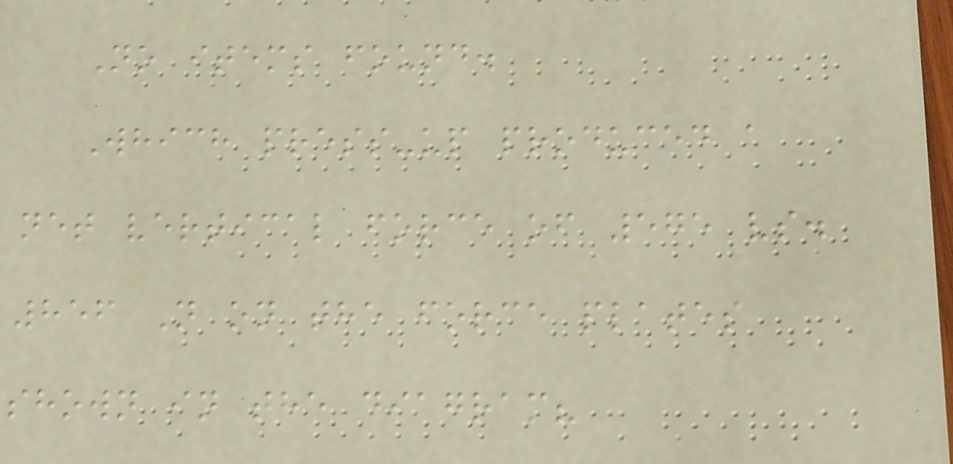No items found.
Which press-up produced a
net vertical force of 575 vs.
856 N on the force plates
shown in the diagram?
